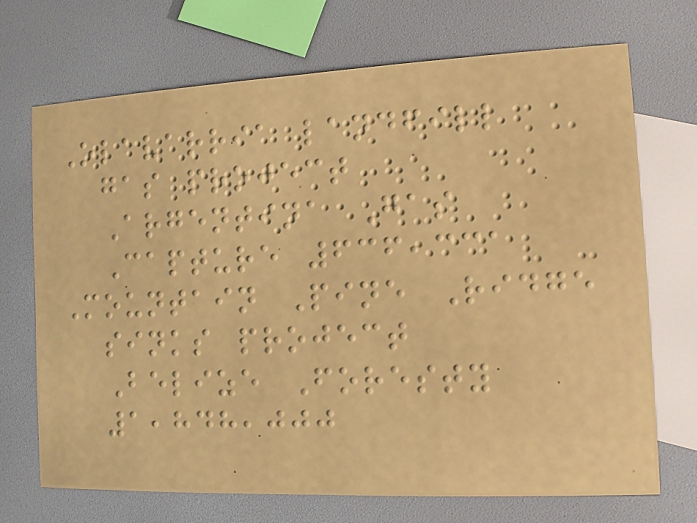Olavarria landfill
gas project
Argentina Gas
Capture 636,331
Mountain Pine Ridge
sinks project
Belize Foresty
1,848,000
